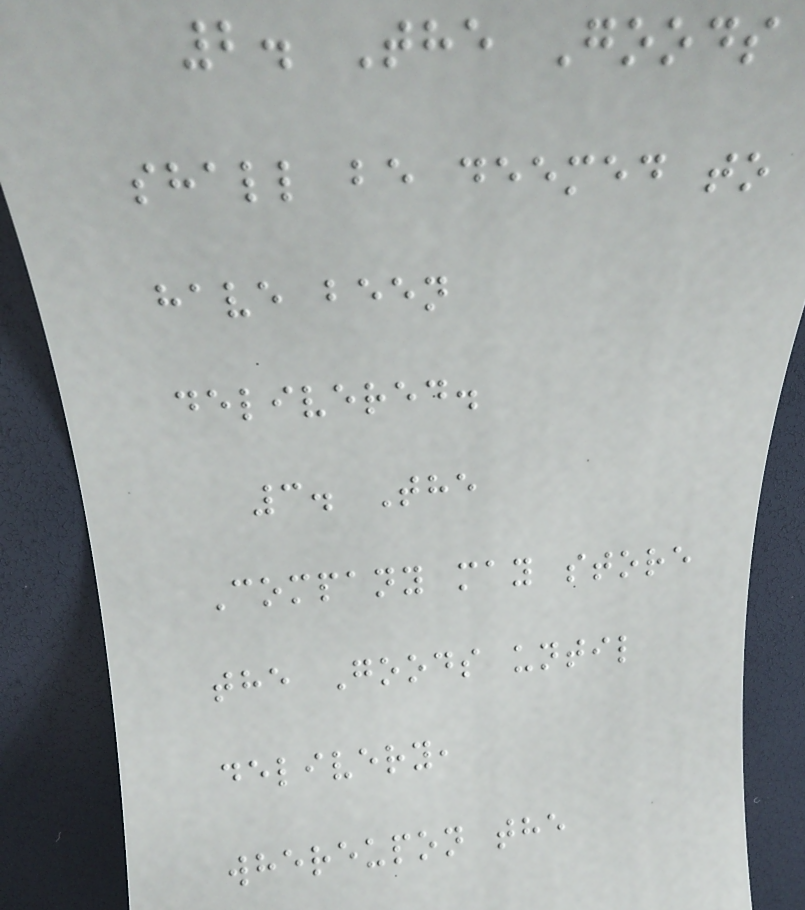2. The Goods
shall be deemed to
have been
delivered.
3. The
Company may store
the Goods until
delivery,
whereupon the
